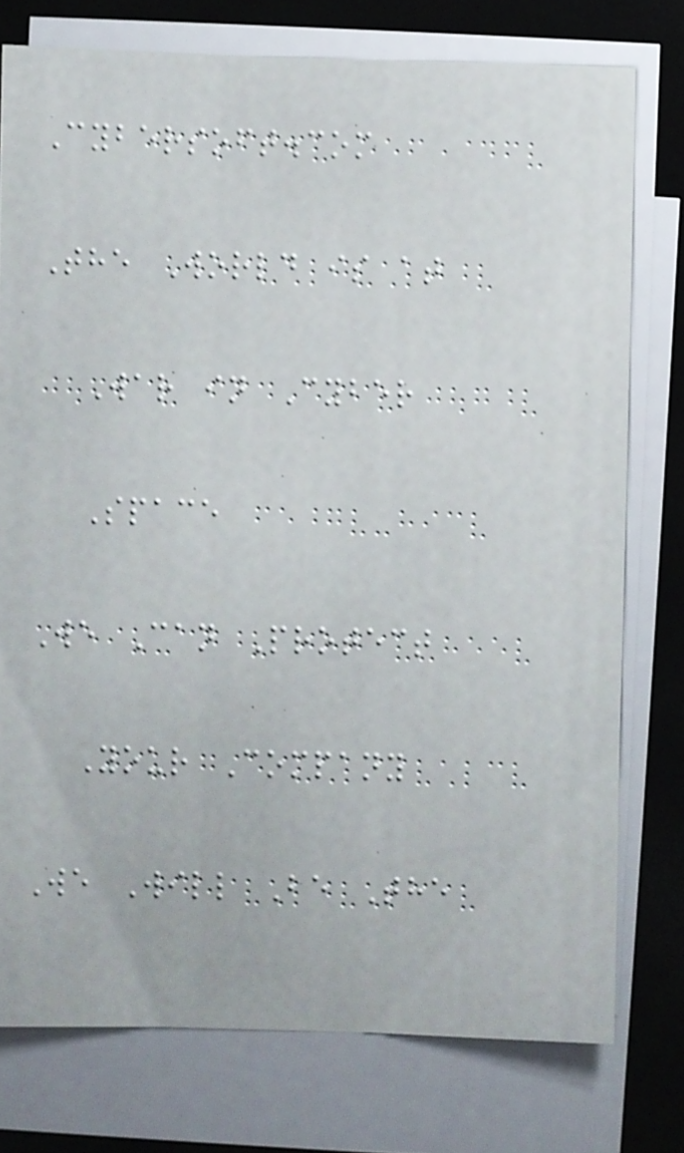Cybersoft.com
The World is at
War in Cyber
Space
We Can Protect
Your Company
We Will Be The
